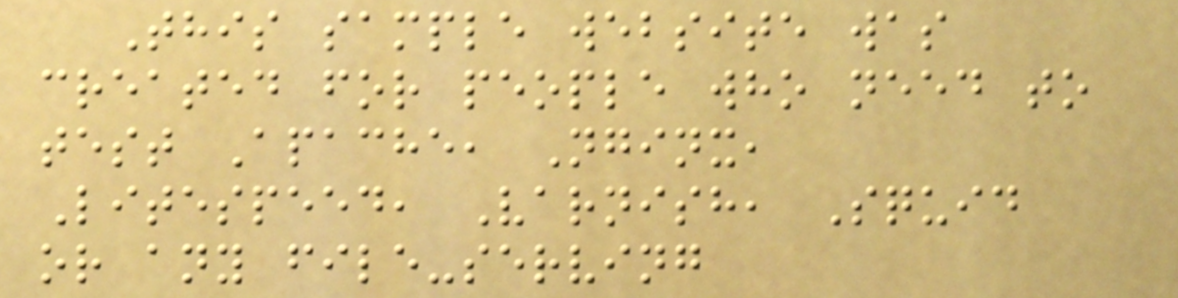This sample website was
created for people who need to
test Apache, Nginx,
Litespeed, Varnish, Squid
or any file-serving
